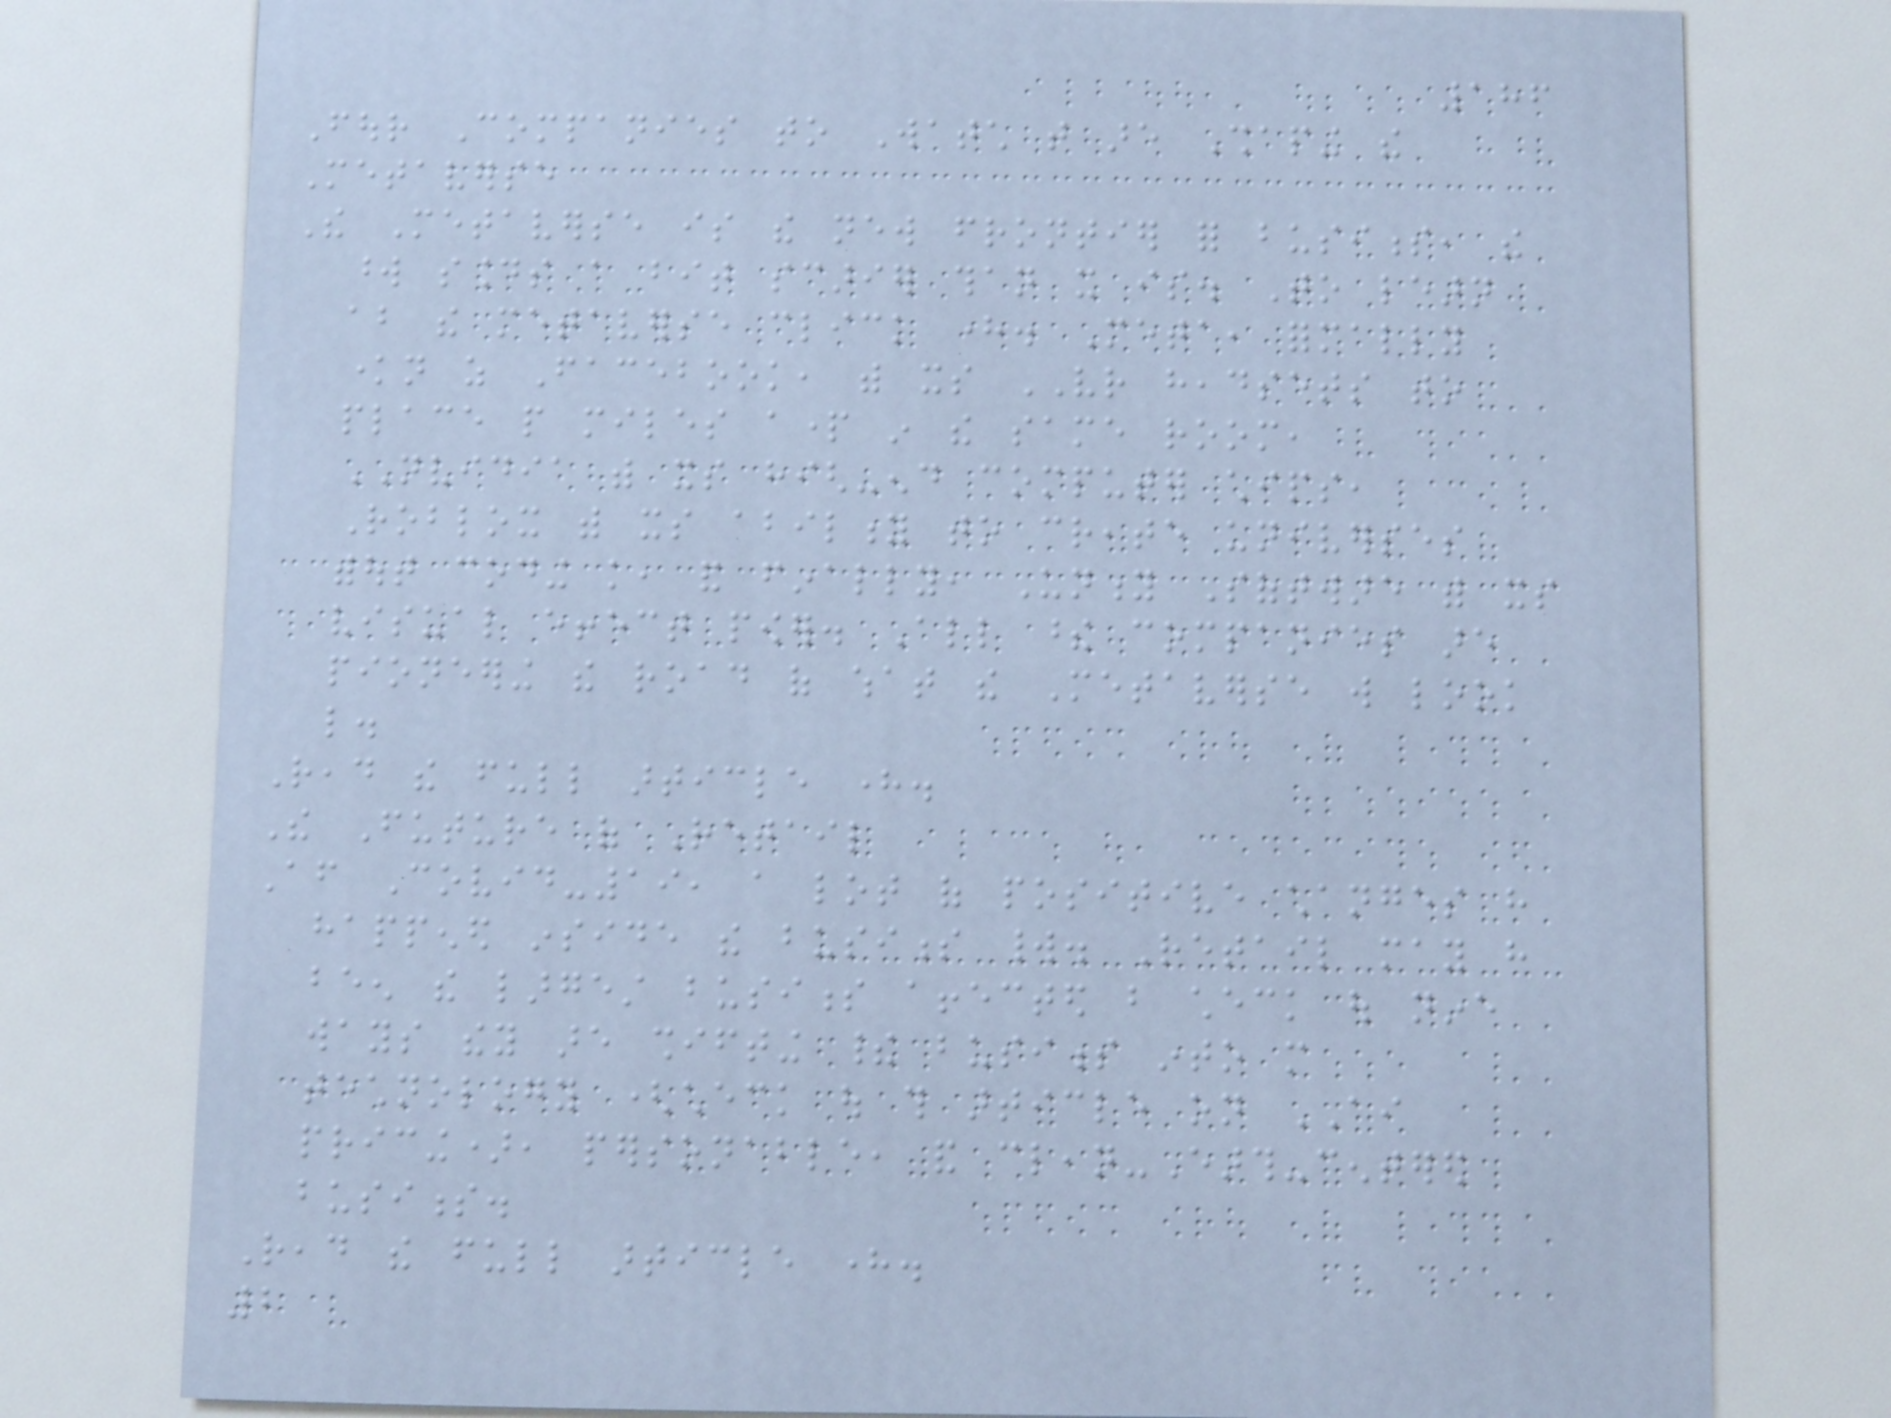186
Four Companies to Watch that are Shaping the
Metaverse
The Metaverse is the new frontier for business, the
word sounds a bit scarier than it is. To learn
about the metaverse click here. Meta, formally
known as Facebook, with its VR headsets to
place people miles apart in the same room,
NVIDIA with its high-end computer chips,
Roblox with its ability to create universes
without coding knowledge, and finally, Unity Software with its
visual effect power. All these companies are
pioneering the road of what the Metaverse will look
like.
Read the full article here.
The Future of Retail
After Covid-19, a lot of positive changes have
happened inside the business world. Retail may have
been the largest business affected but check out nine
ways they are shifting their business into more
technology (check out this article on AI
pricing), personable, and clean-Earth-centered
business.
Read the full article here.
2
